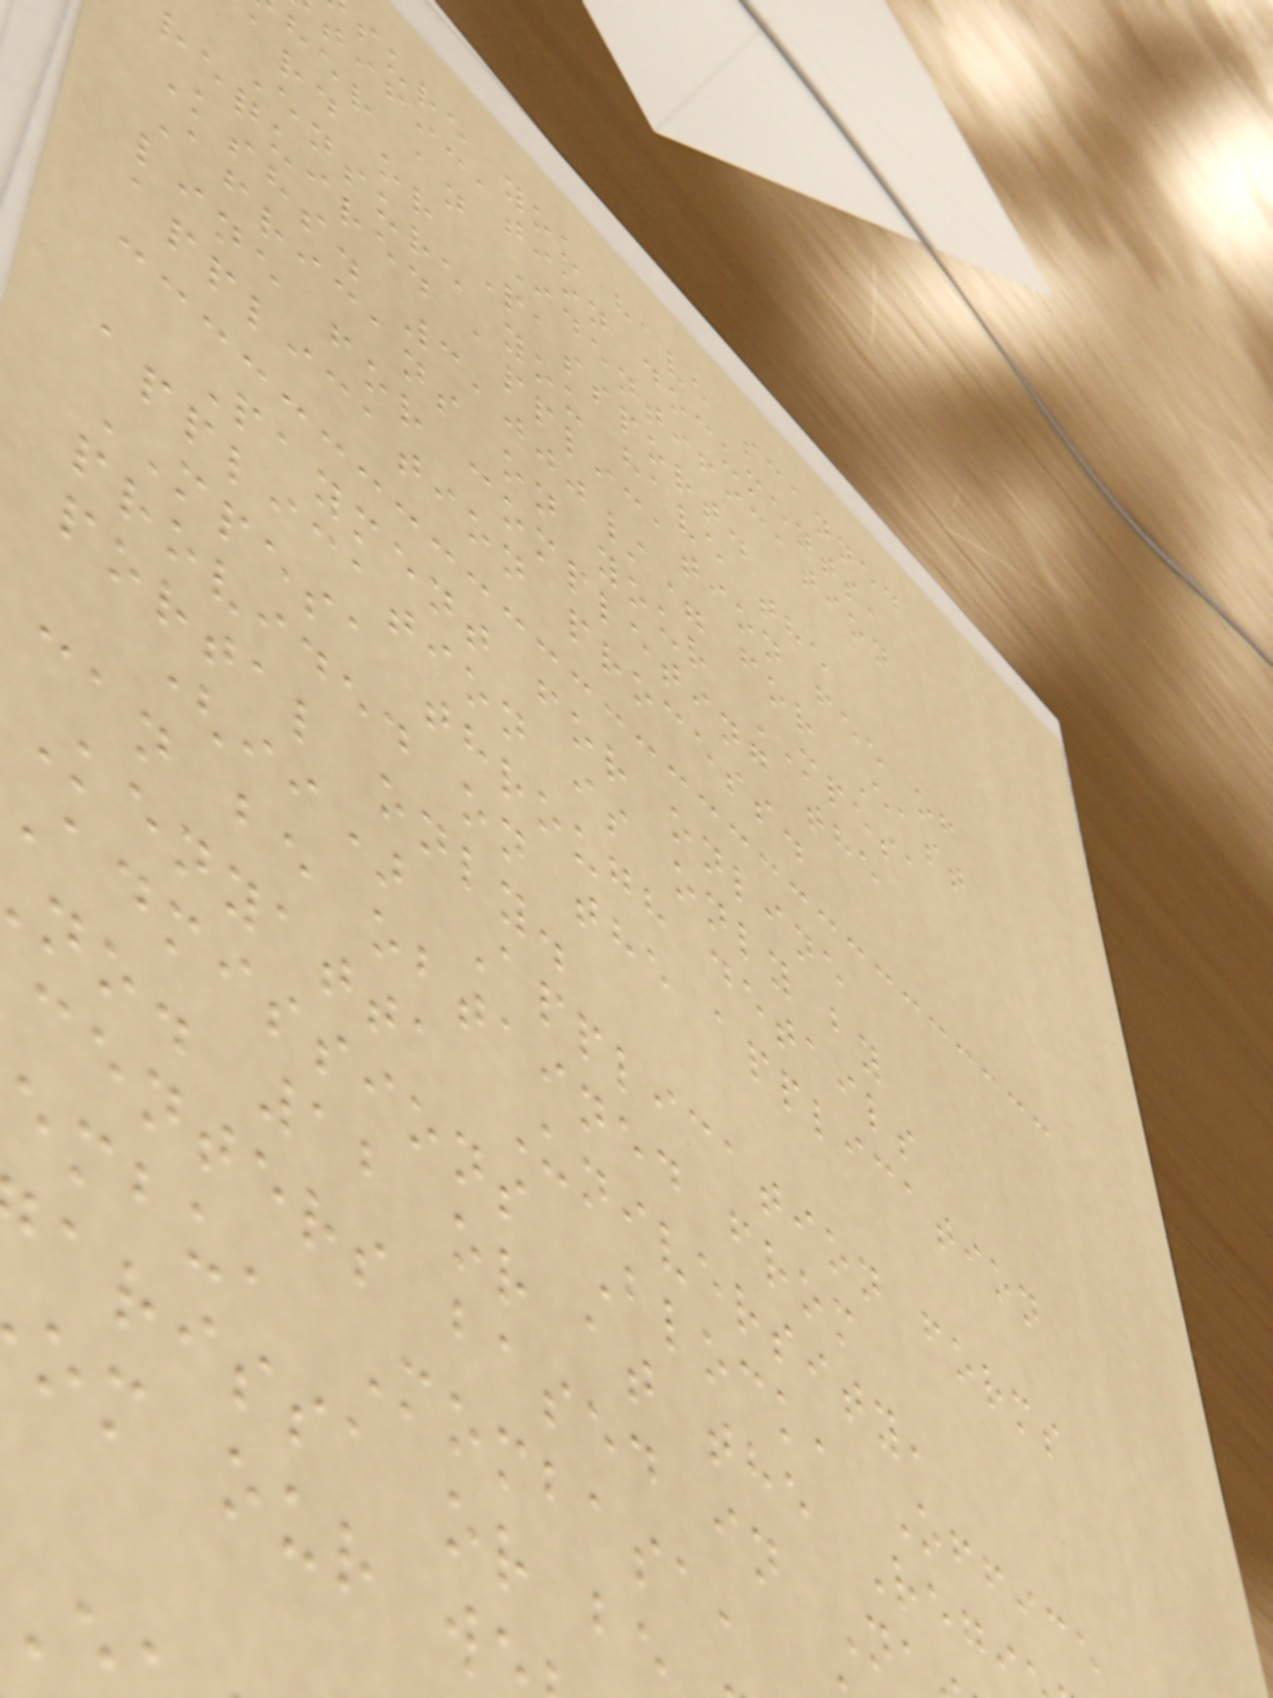sure you have scanned
tification documents,
her an Identification
ard or Passport.
Ensure you have the
required application fee of
Kshs. 3,000/= for East
Africans on your MPESA
line for completing the
application process.
Payment for online
application is only by
MPESA through details
provided on the application
portal only.
(ii) Application forms
can be obtained from
Kenyatta University,
admissions Block, Office
no. 12 or at the Regi
centers based in N
embu, Mombasa,
arissa or b
om our w
